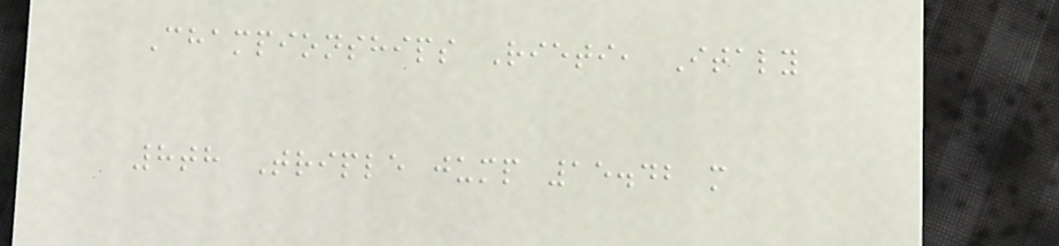Championships Rieti, Italy
8th Triple jump 15.42 m
